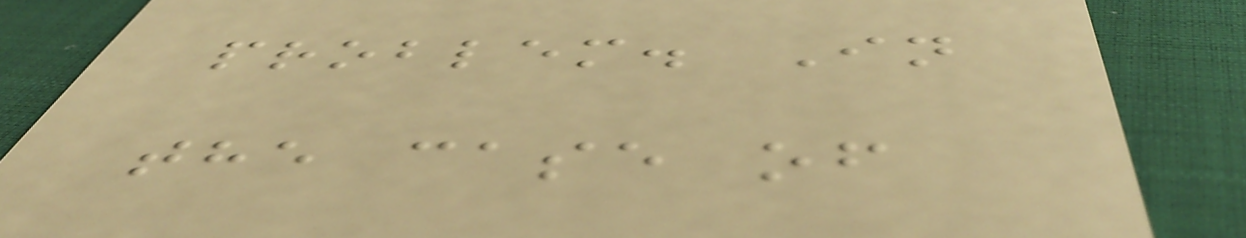problem. In
the case of
